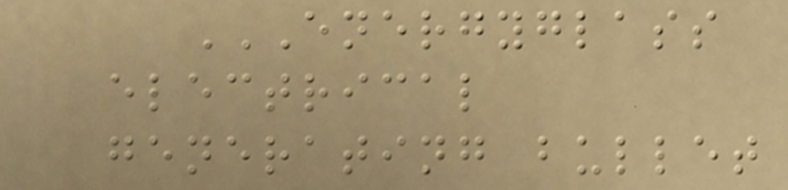ENERGYGLASS
ELECTRICAL
GENERATING BULLET
